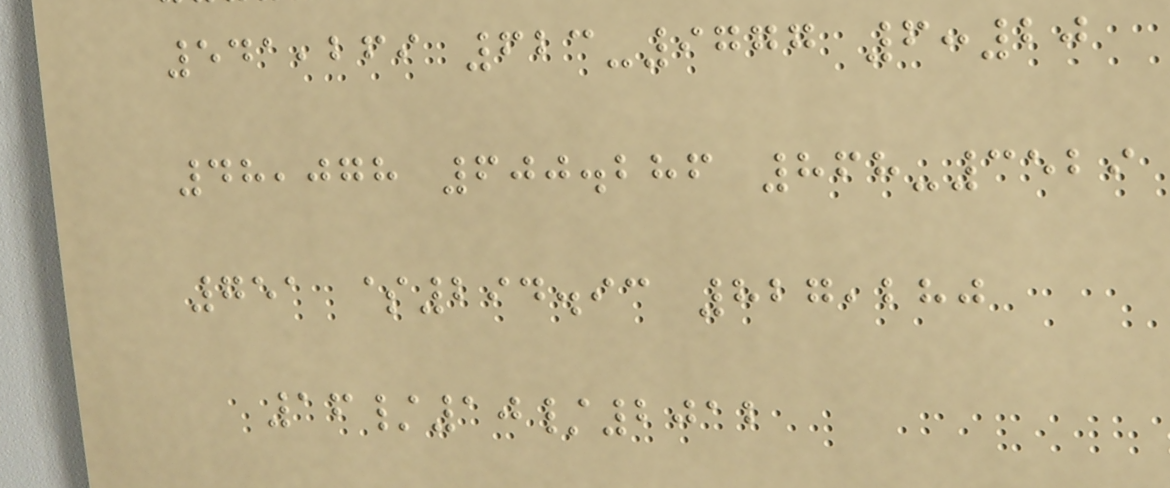541,269 623-9777 6:20
48,078 600.286 868-3529
751 $294.93 827,280
16/10/2012
